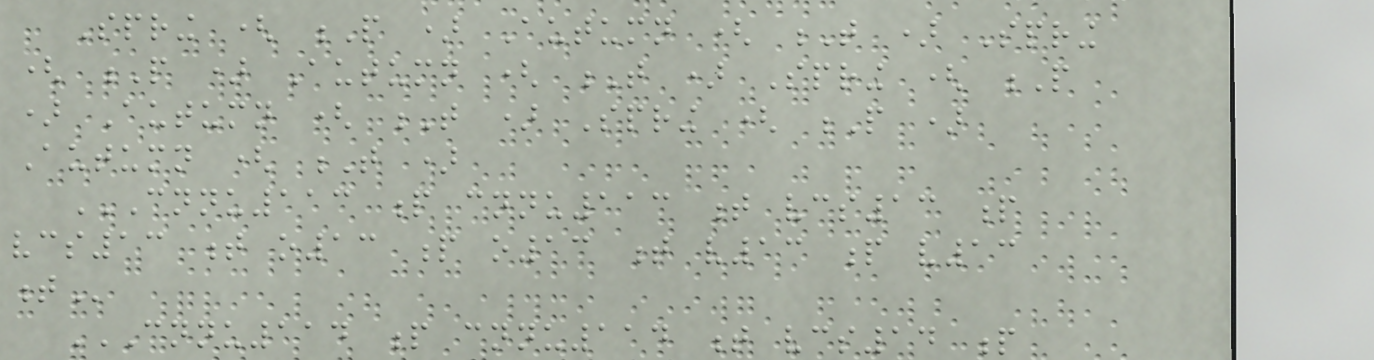Spring ( P ) Autumn ( T ) Spring
( P ) Autumn ( T ) Spring ( P
) Autumn ( T ) Spring ( P )
Autumn ( T )
CNNU113 P CNNU113 T VCS13 P
VCS13 T O13 P O13 T V13 P V13
T
CNNU114 P CNNU114 T VCS14 P
